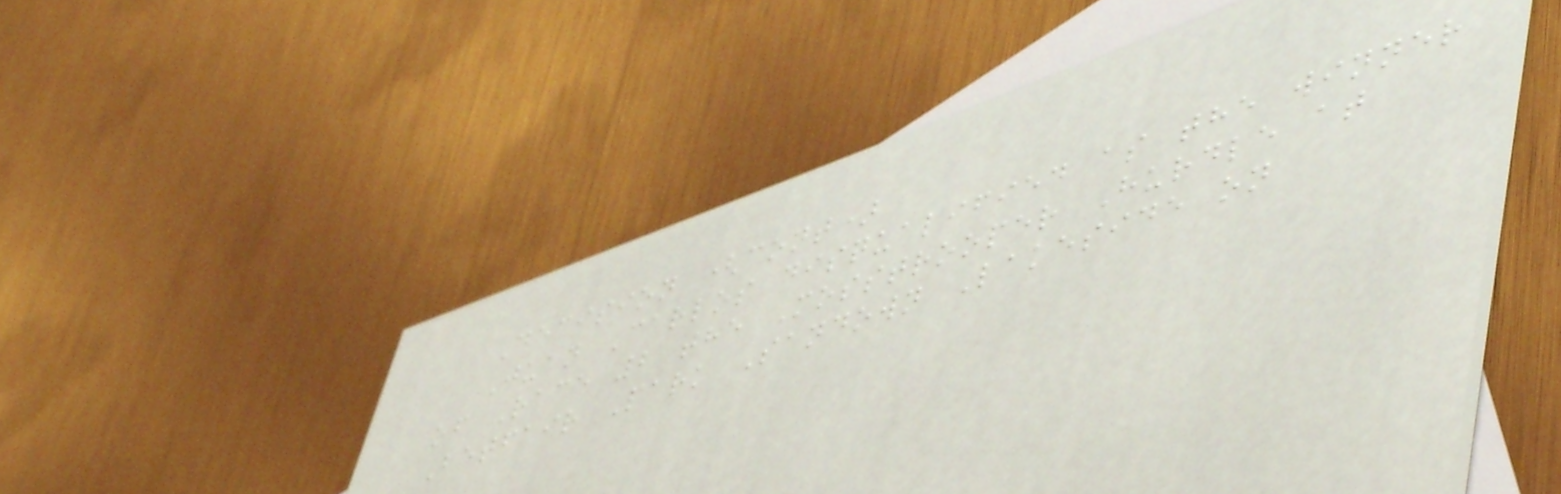Decision (cont)
Juan Carlos disqualified as the winner
of Race 2 the Mosstrooper Hurdle at
Betfair Park Sandown Lakeside on
